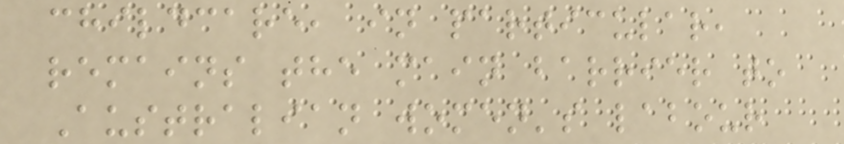childcare, in particular,
remains the main barrier to
Australian women's labour
